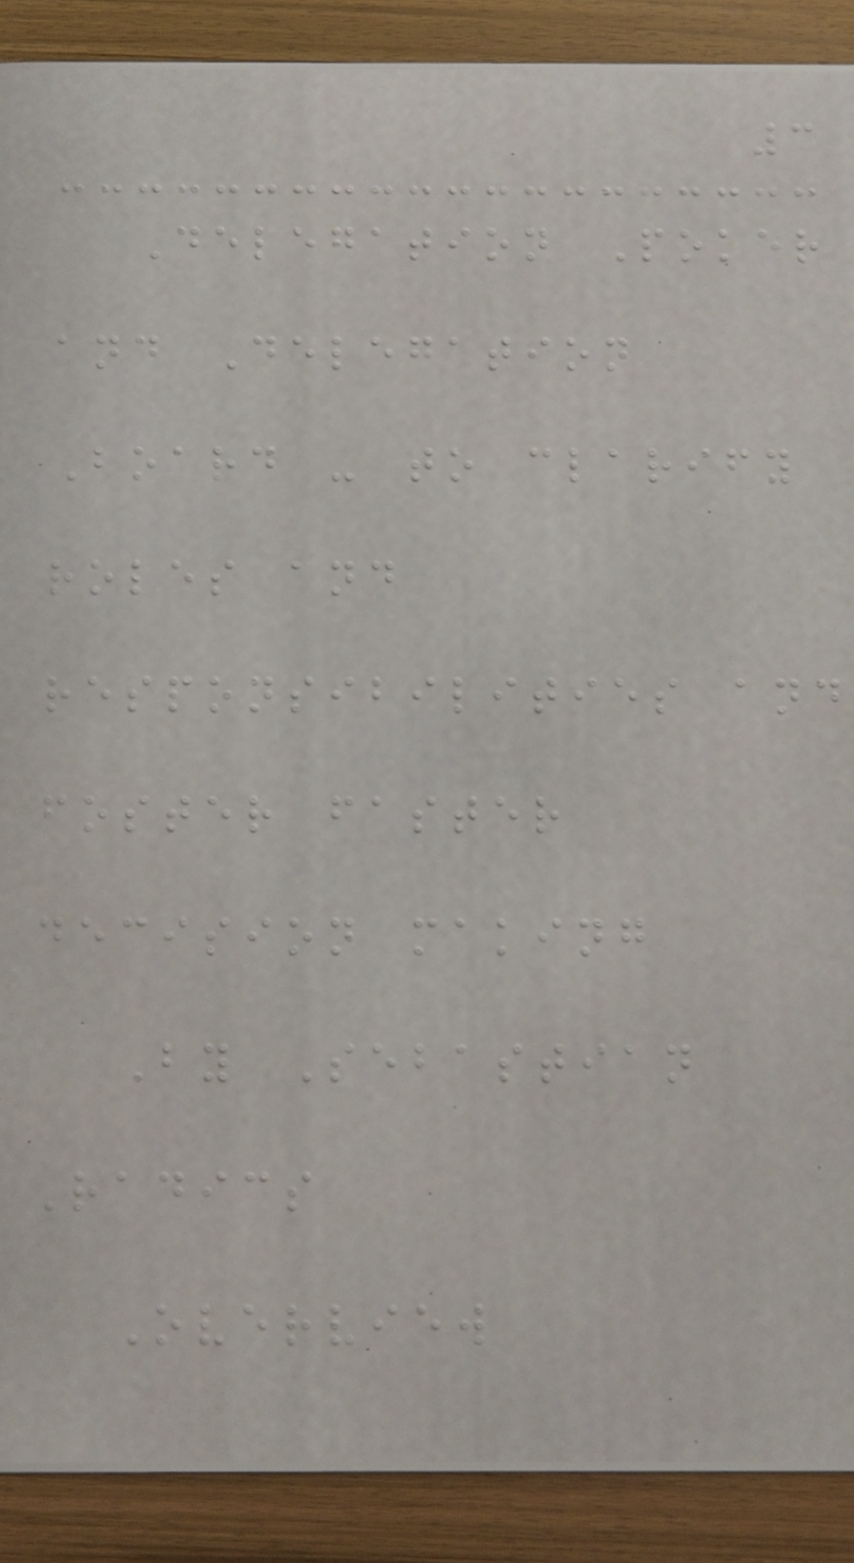3
Delegation Poker
and Delegation
Board - to clarify
roles and
responsibilities and
foster faster
decision making
By Sebastian
Radics
Overview
